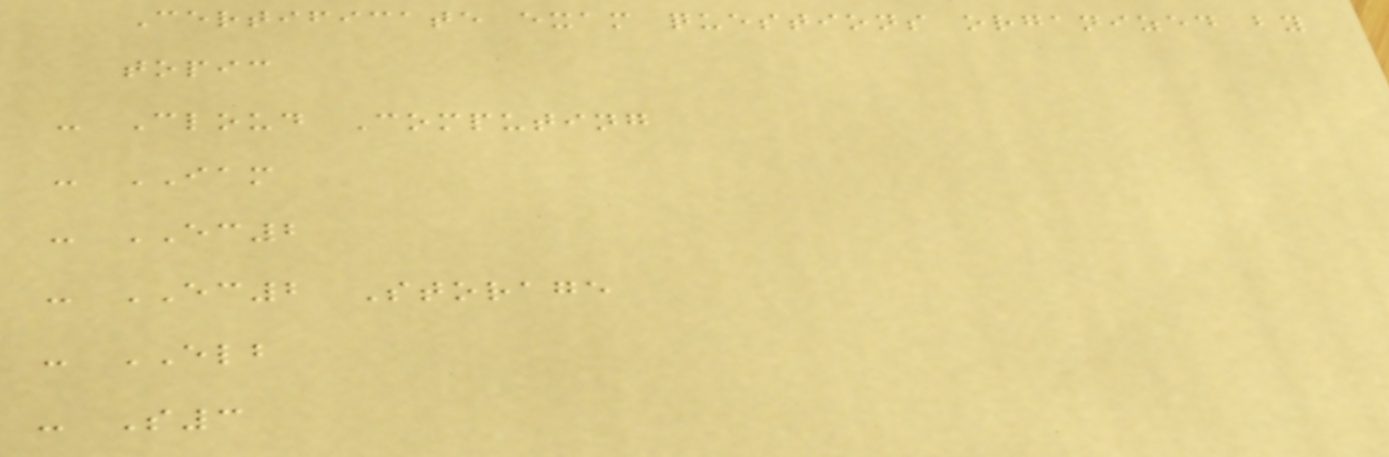Certificate exam questions organized by
topic
- Cloud Computing
- IAM
- EC2
- EC2 Storage
- ELB
- S3
